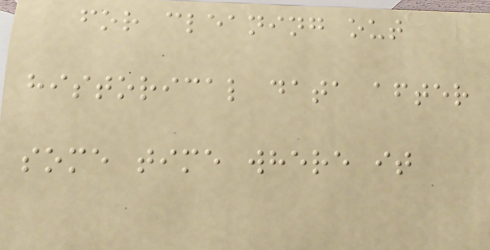for cleaning out
historical data after
some time where it
